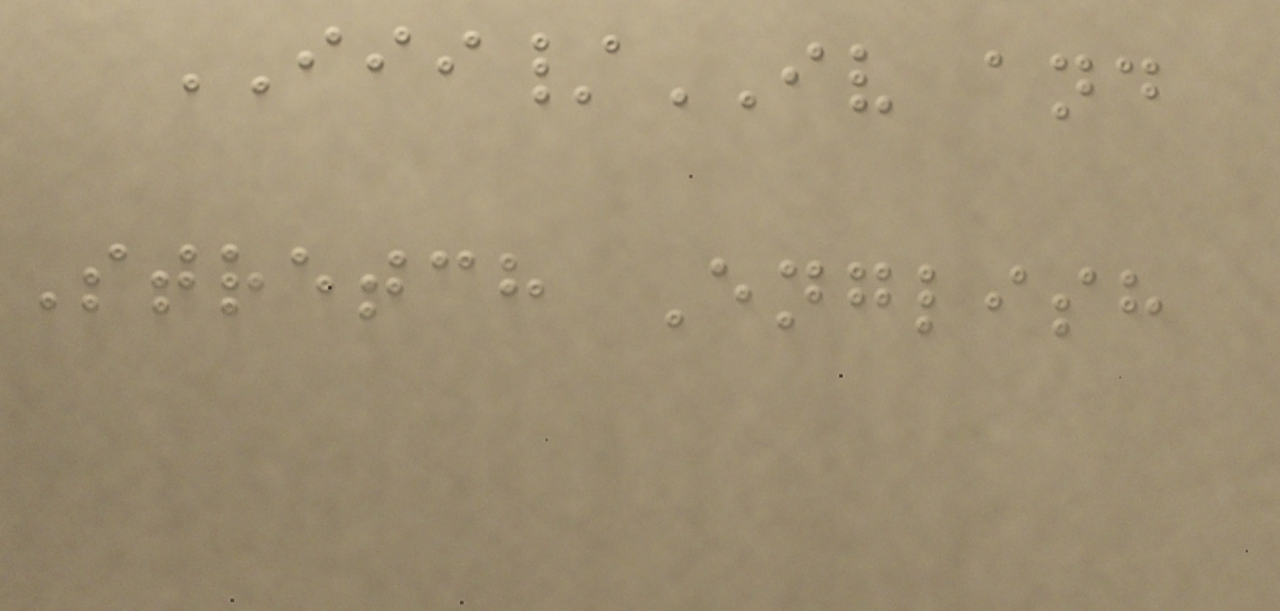III/IV and
Stretch English
